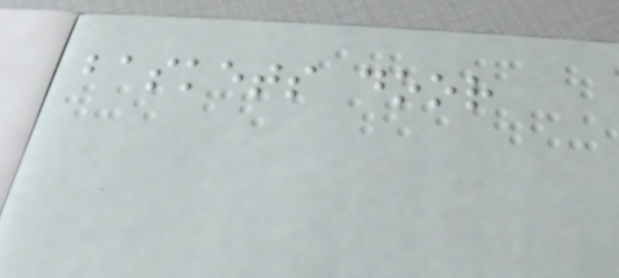baskets door
